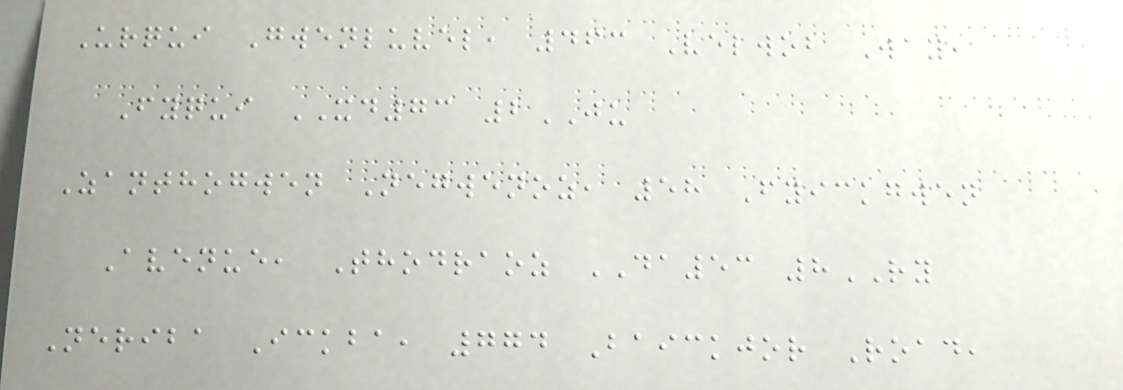Urqui Gwenluvel, 463 Velwob Way,
Fyqui XD73 2JU
Zanthogwen Negwenoz, 58 Fyickgwen
Avenue, Thodraoz DA53 8RY
Neriba Ickba, 774 Baickjor Road,
